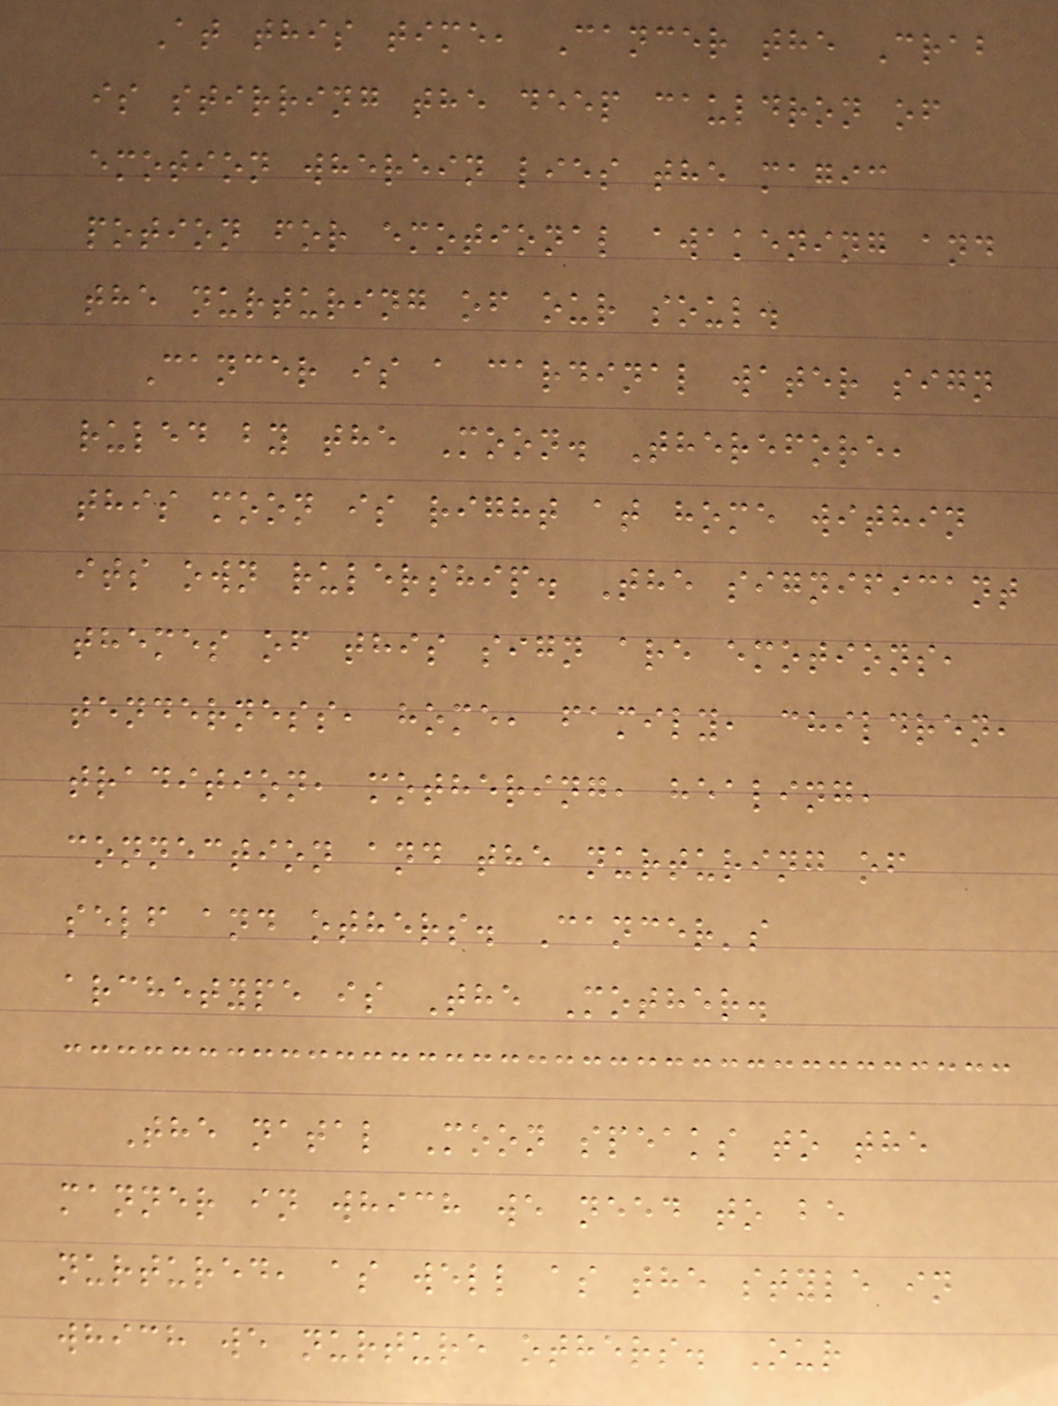At this time, Cancer the Crab
is stirring the deep cauldron of
emotion wherein lies the magic
potion for emotional awakening and
the nurturing of our soul.
Cancer is a cardinal water sign
ruled by the Moon. Therefore,
this moon is right at home within
its own rulership. The significant
themes of this sign are emotions,
tenderness, home, family, children,
tradition, mothering, healing,
connection and the nurturing of
self and others. Cancer's
archetype is The Mother.
The natal Moon speaks to the
manner in which we need to be
nurtured, as well as the style in
which we nurture others. Our
